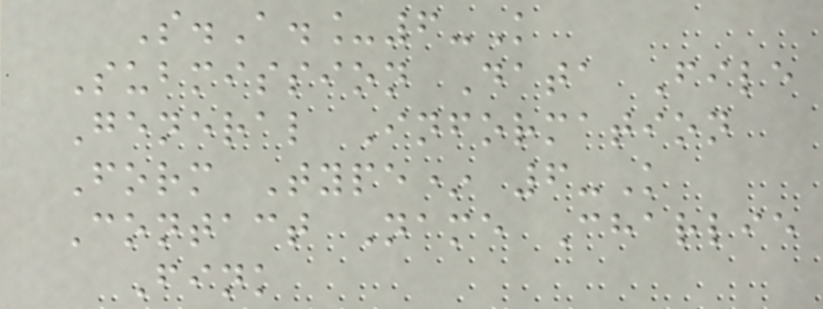S.A._6-K
Submission Data File
General Information
Form Type* 6-K
Contact Name Charlie
Fink
